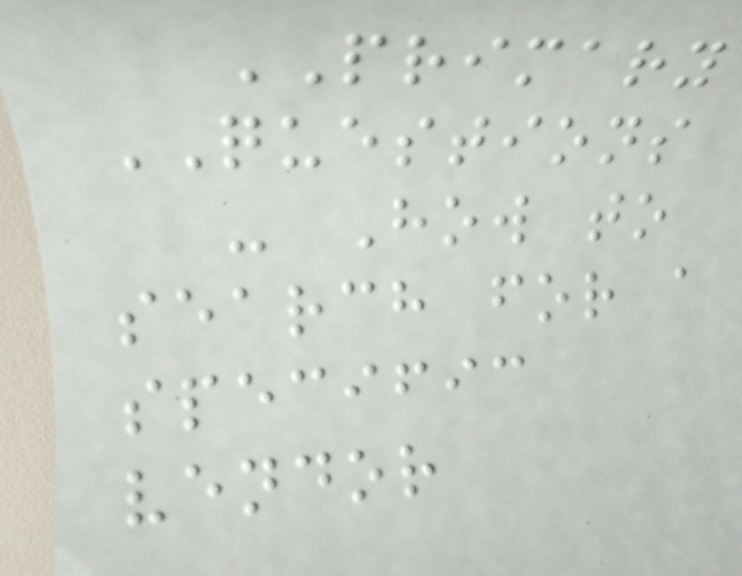PRIMARY
QUESTIONS
- How to
search for a
specific
vendor
